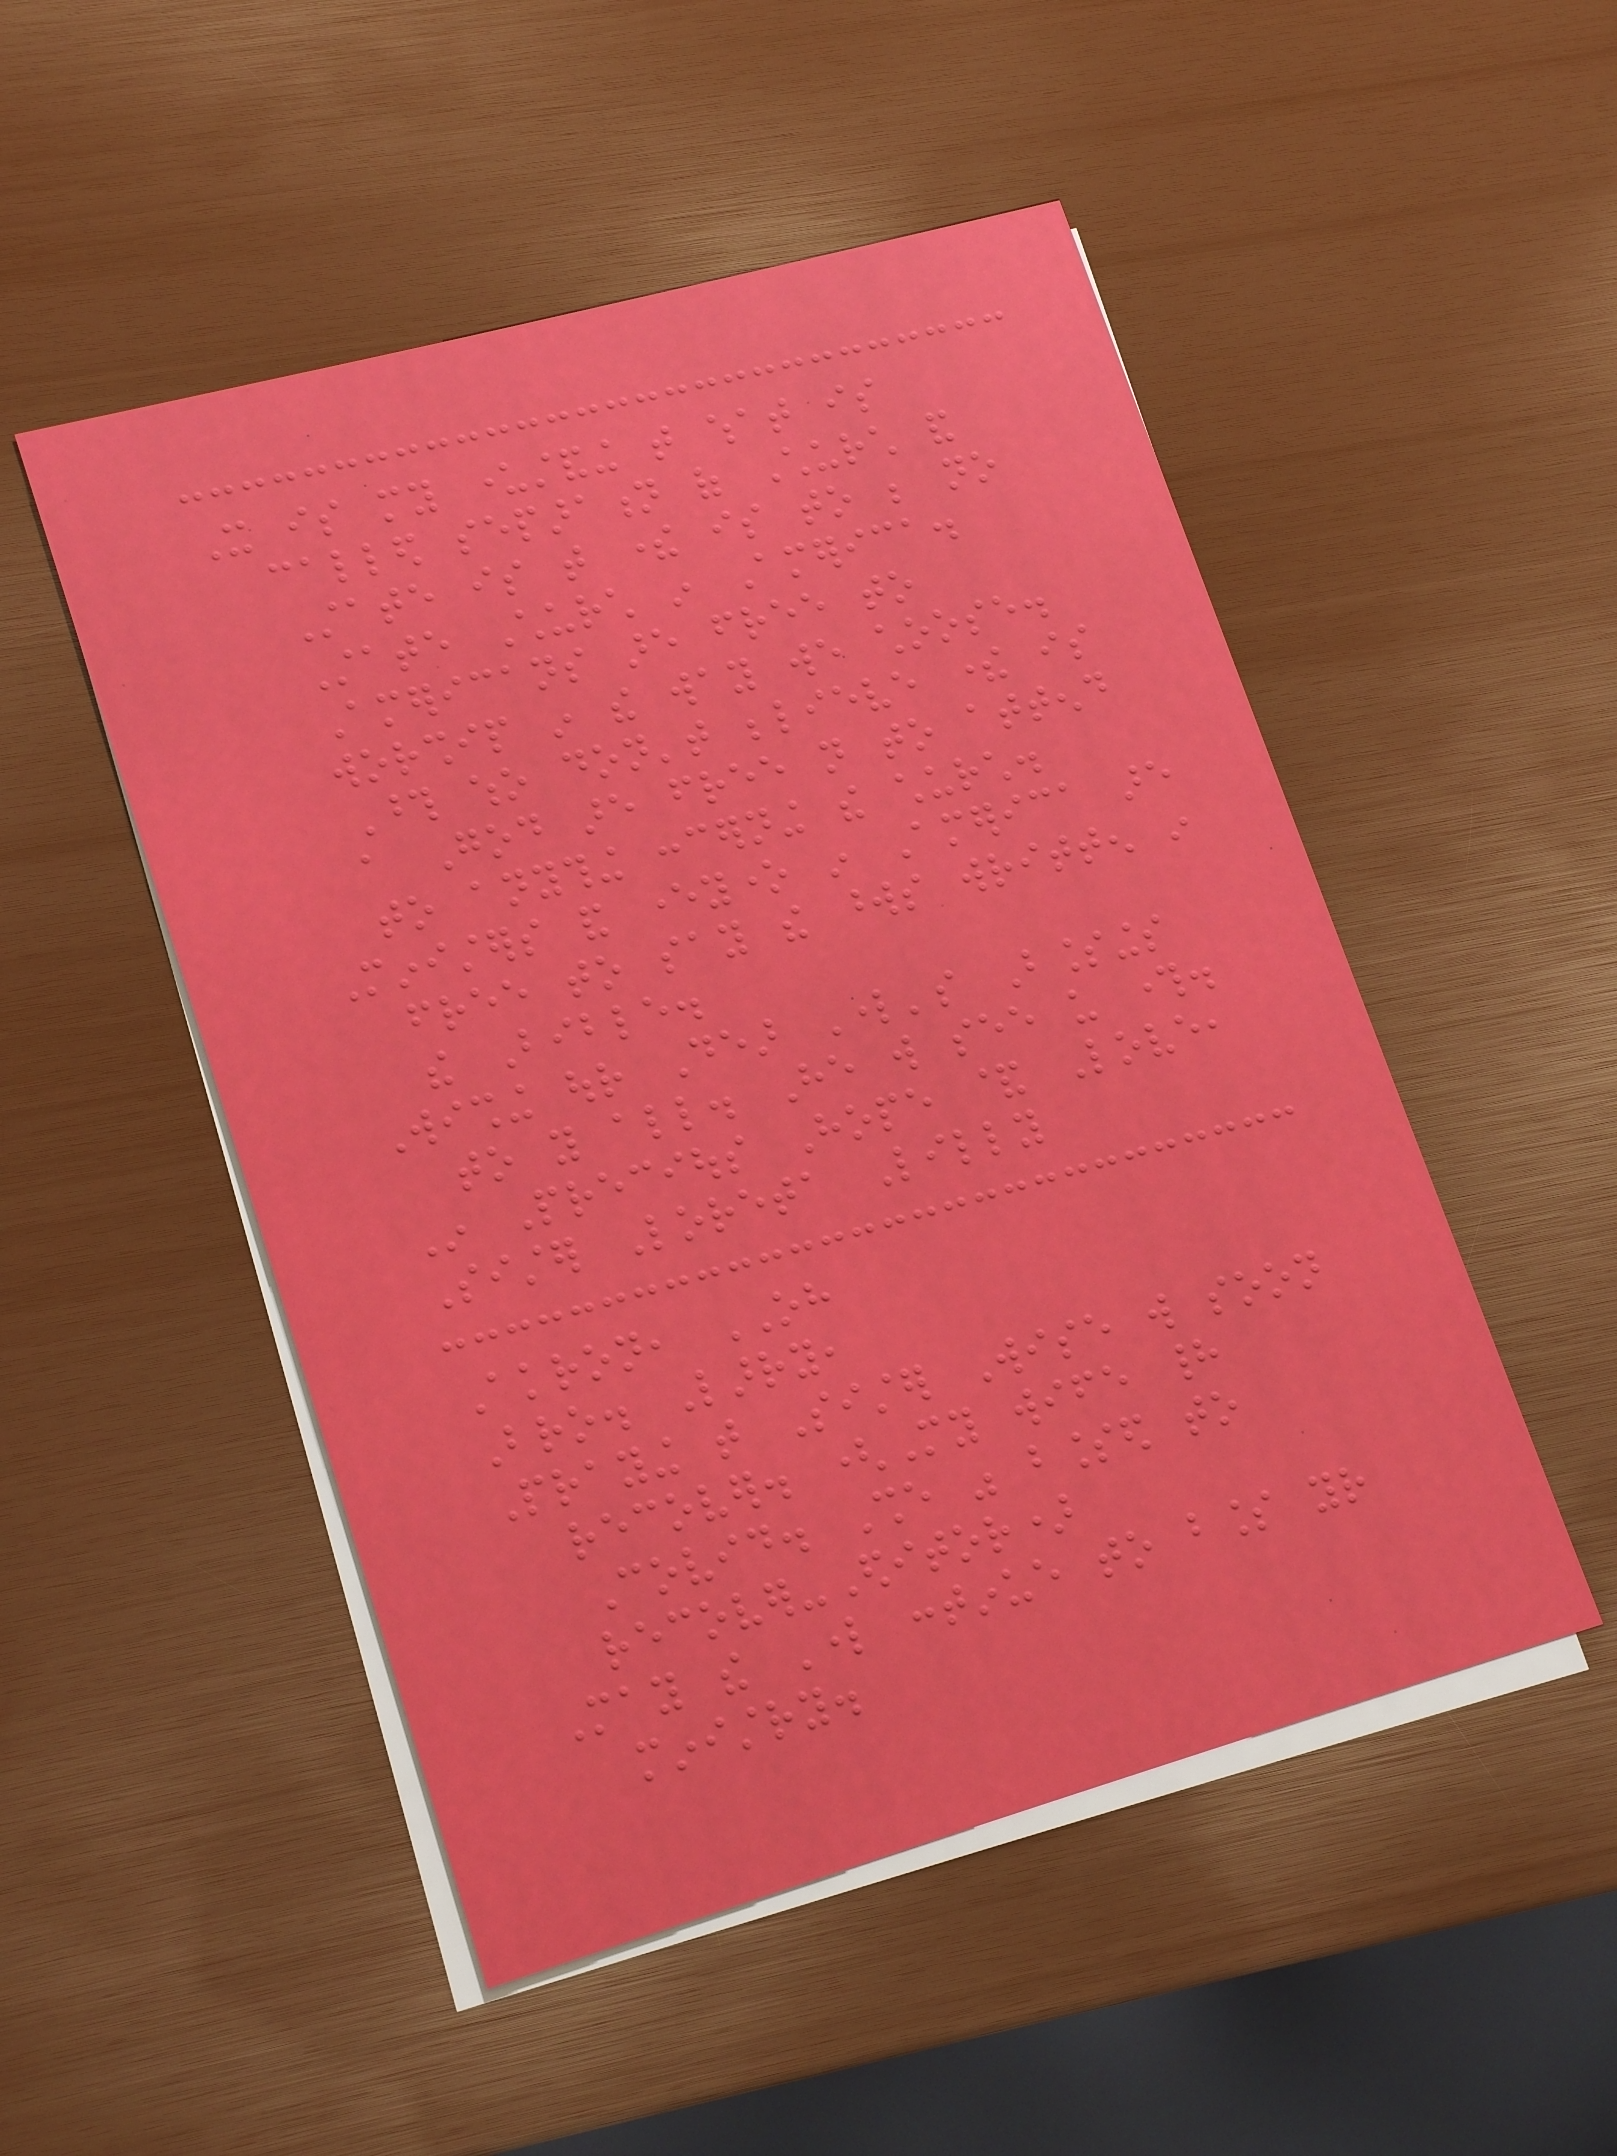It is my understanding that what is
called separation of Church and
State is that there is to be no
State Church in America.
Americans are free to
worship in the way we choose.
Those who don't believe there is
a God are free not to attend
to anything concerning the church.
Ministers and everyone in America are
free to say the words written in
the Bible.
Wishing our Dear Lord's Blessings
to you all. He will see us through.
In Precious Hope & Love,
Sister Loreta Lilly
Akron, OH
Bro. Larry,
Praying that Sister Wise will soon
recover. (My wife had
Covid. She was blessed to
recover-Editor)
May the Lord continue to bless your
ministry.
